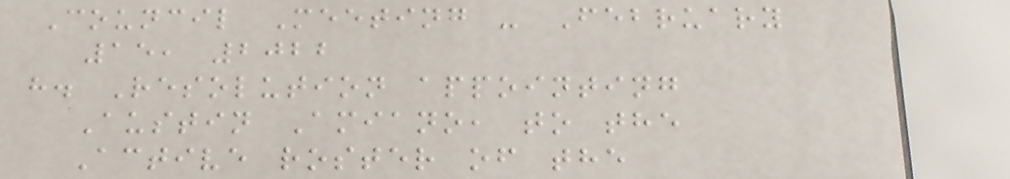Council Meeting - February
15, 2022
h. Resolution appointing
Austin Amiano, to the
Active roster of the
